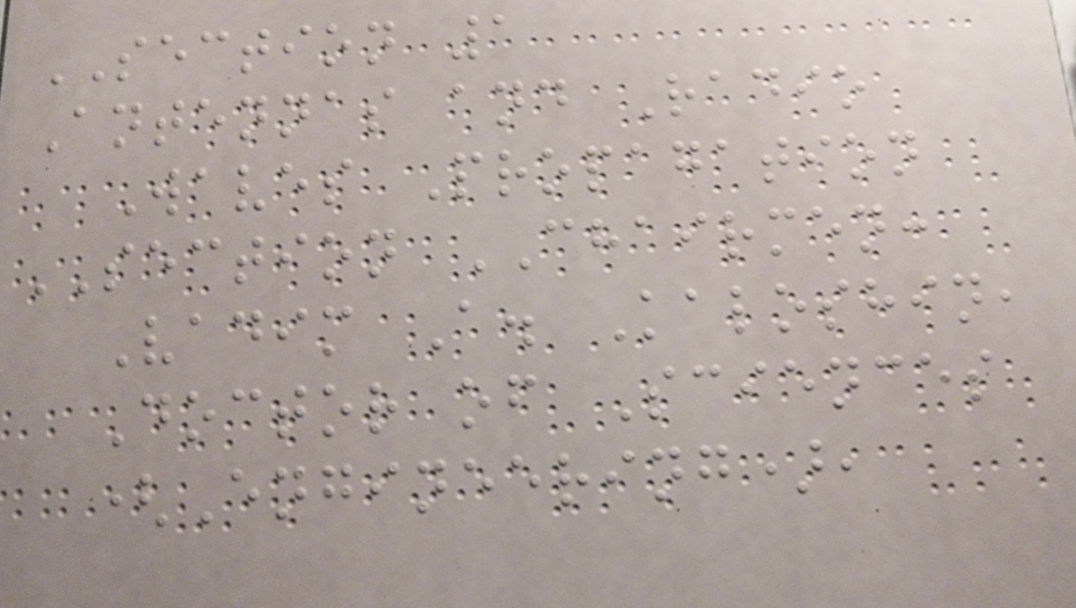SECTION 1
Antennas and Radio
Waves Propagation
SECTION CHAIRMEN:
Vadim A. Kaloshin,
Doctor of Sciences
(Engineering),
